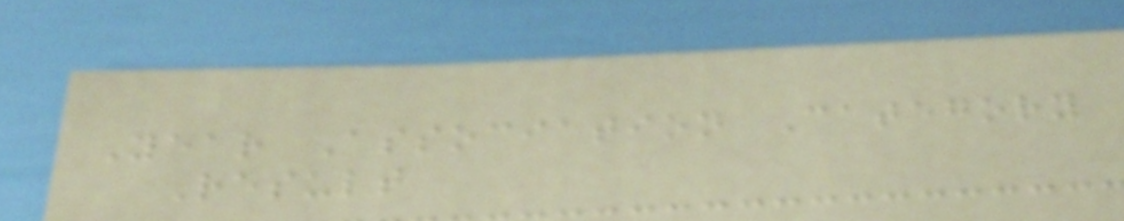Year Association Category
Result
